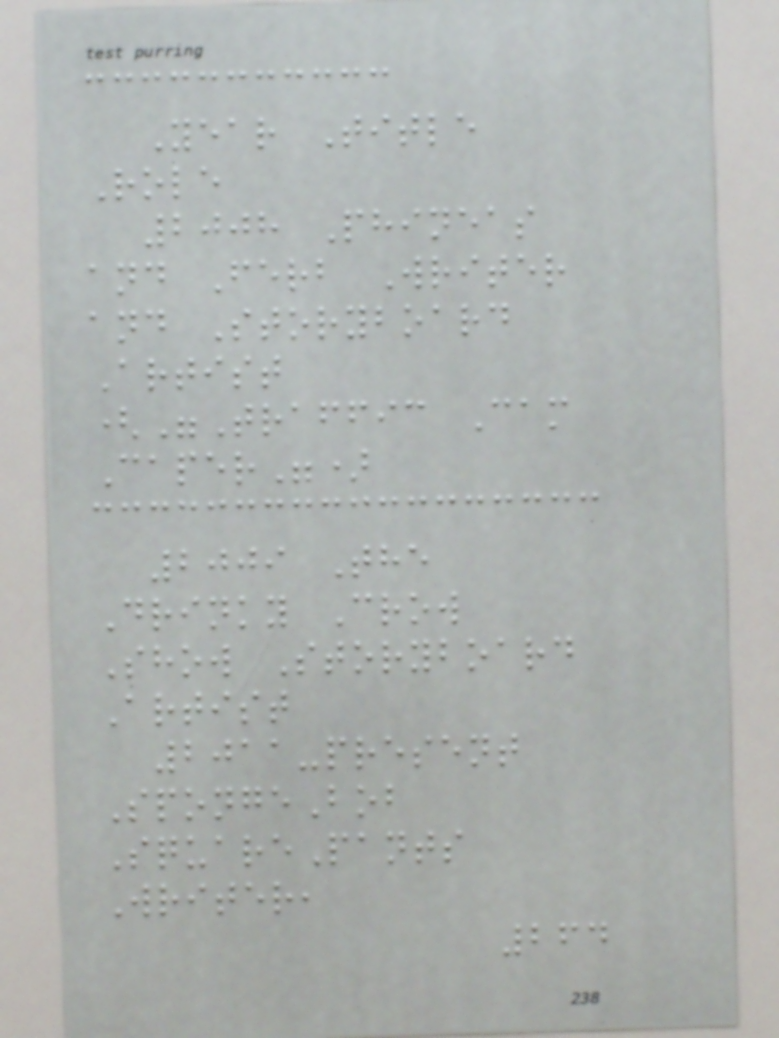Year Title
Role
2008 Phineas
and Ferb Writer
and Storyboard
Artist
("Traffic Cam
Caper")
2009 The
Drinky Crow
Show Storyboard
Artist
2011-present
SpongeBob
SquarePants
Writer,
264
